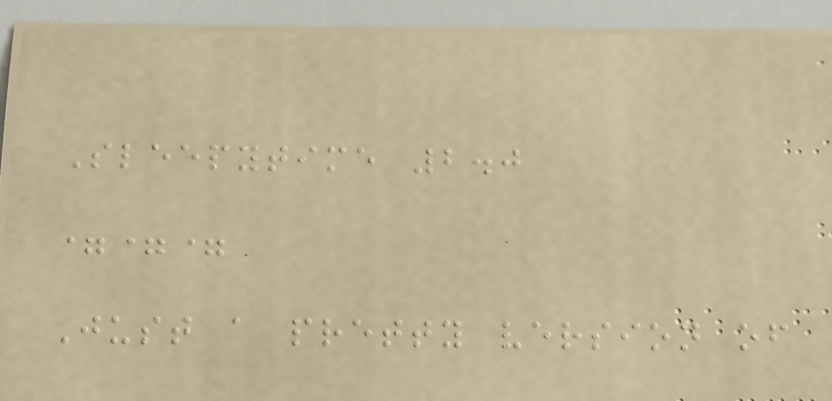Sleepytime 2.0
===
Just a pretty version of
